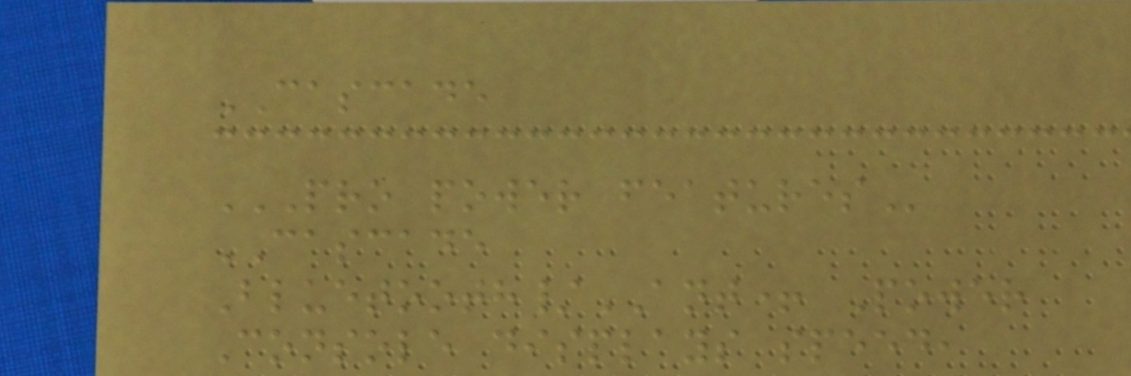CASCADE
PRO POWER FEATURES
CASCADE
Bluetooth/ANT+ Power
Console displays speed,
